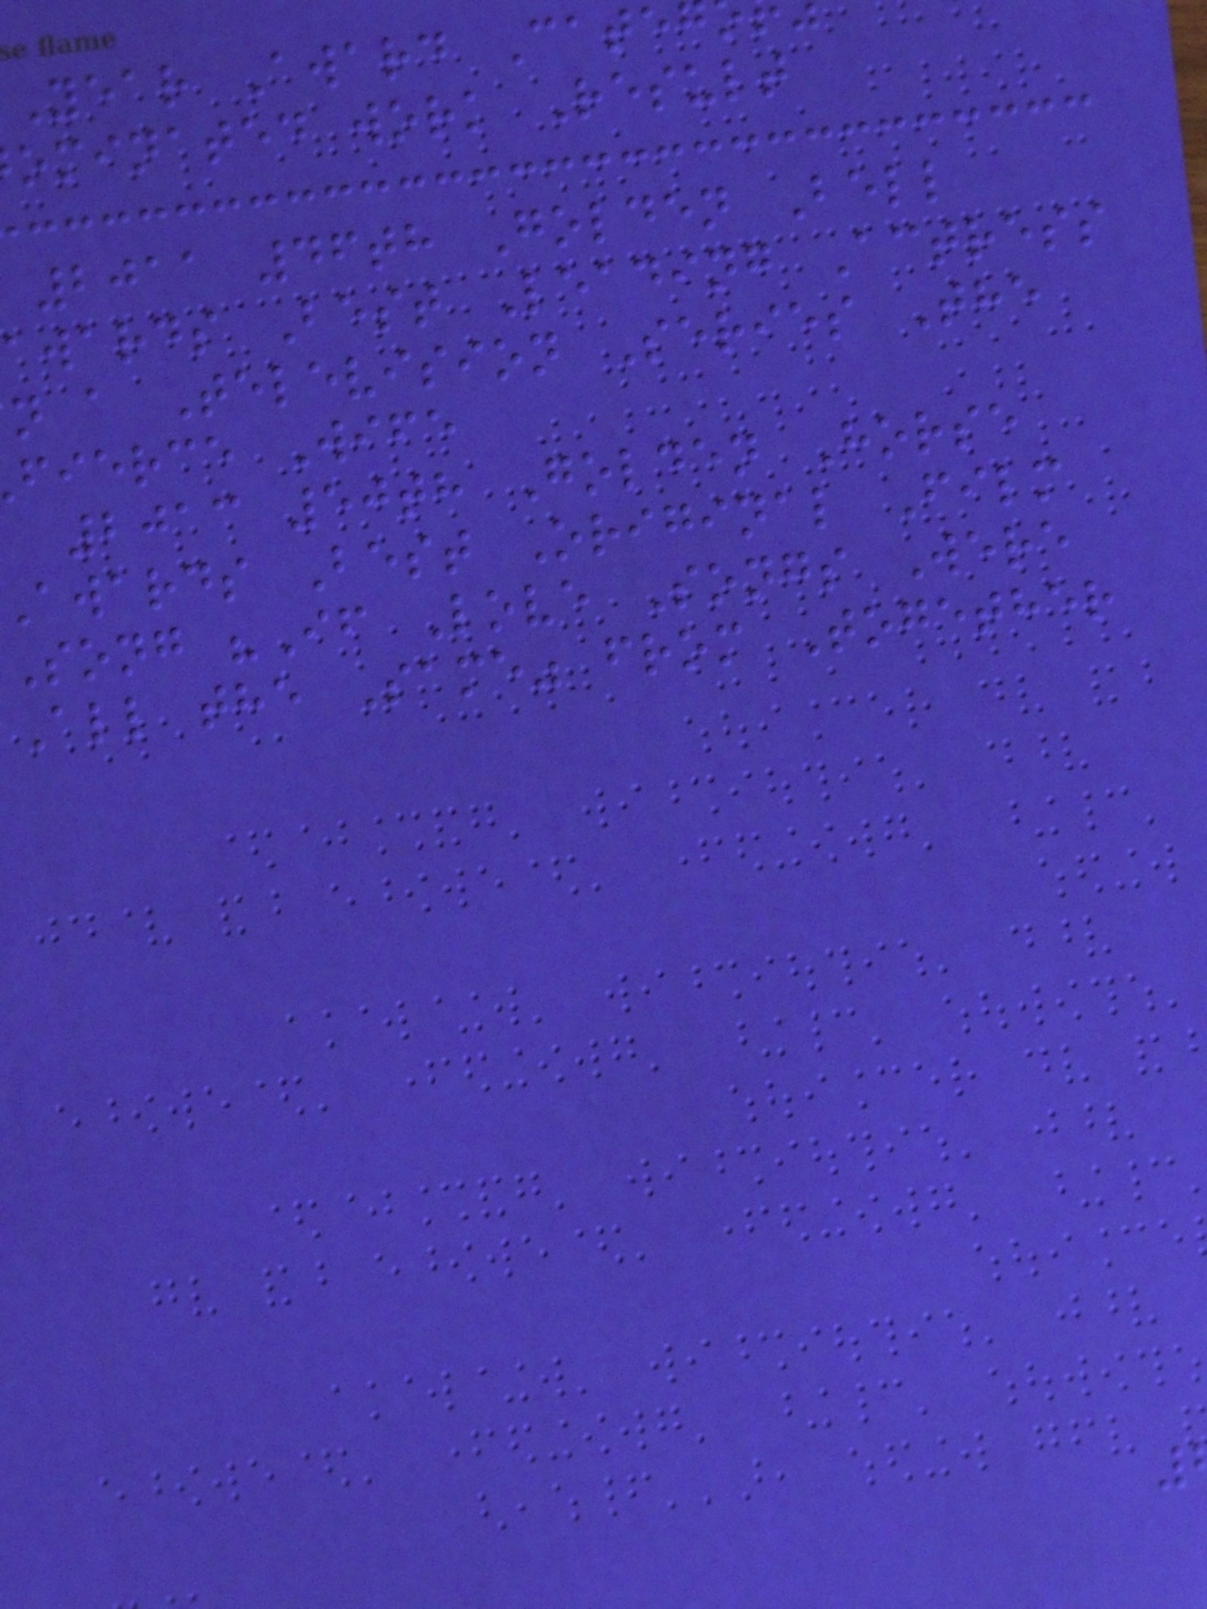Year Award Cate
ominated work Result
2011 46th Golden Bell
awards Best Leading Actress
n a Television Series The
fierce Wife
2013 50th Golden Horse
awards Best Original Film
Song "If Love Songs Were
All the Same" from Together
